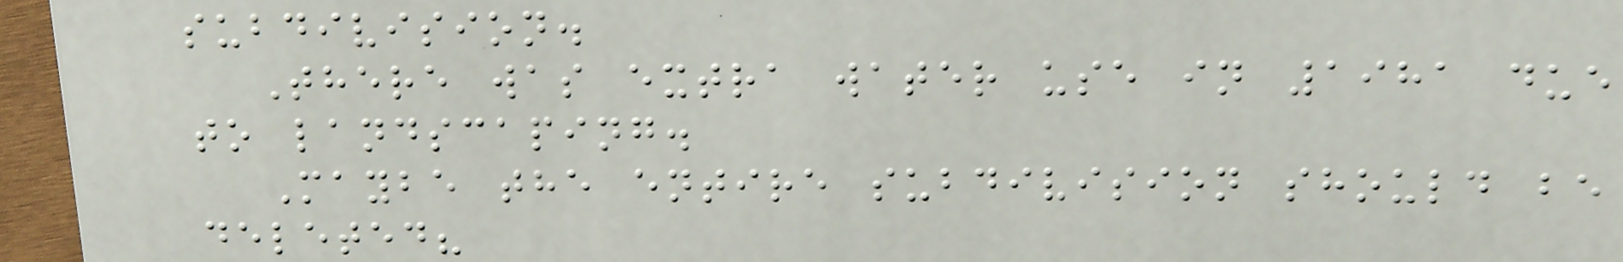subdivision.
There was extra water use in 1981 due
to landscaping.
Maybe the entire subdivision should be
deleted?
